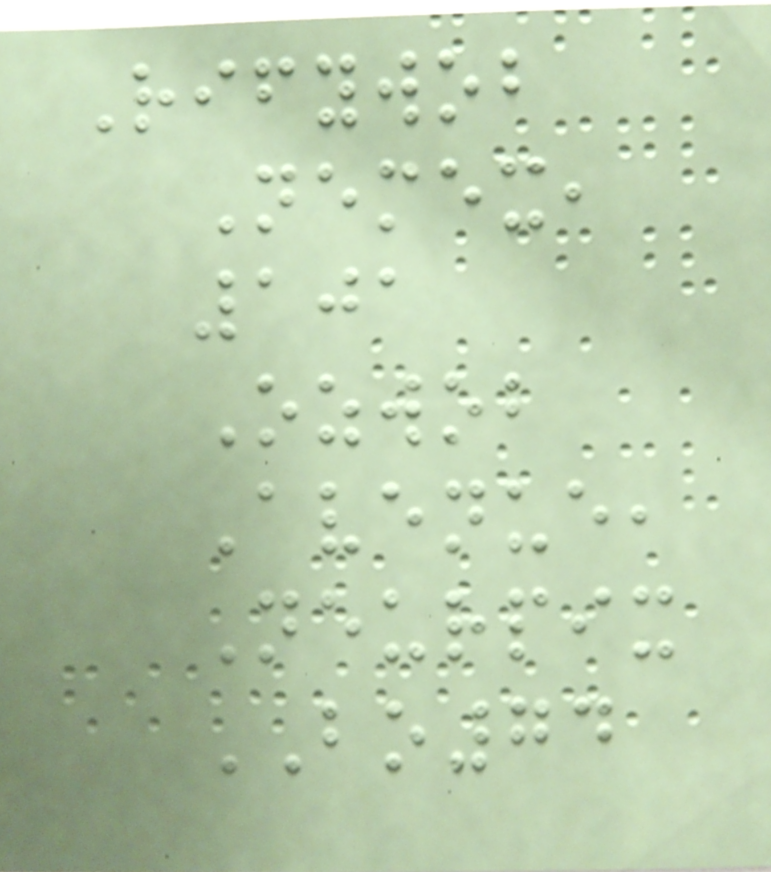Rifywob
Nemex,
101
Ozwob
Avenue,
Neurpix
BO74
